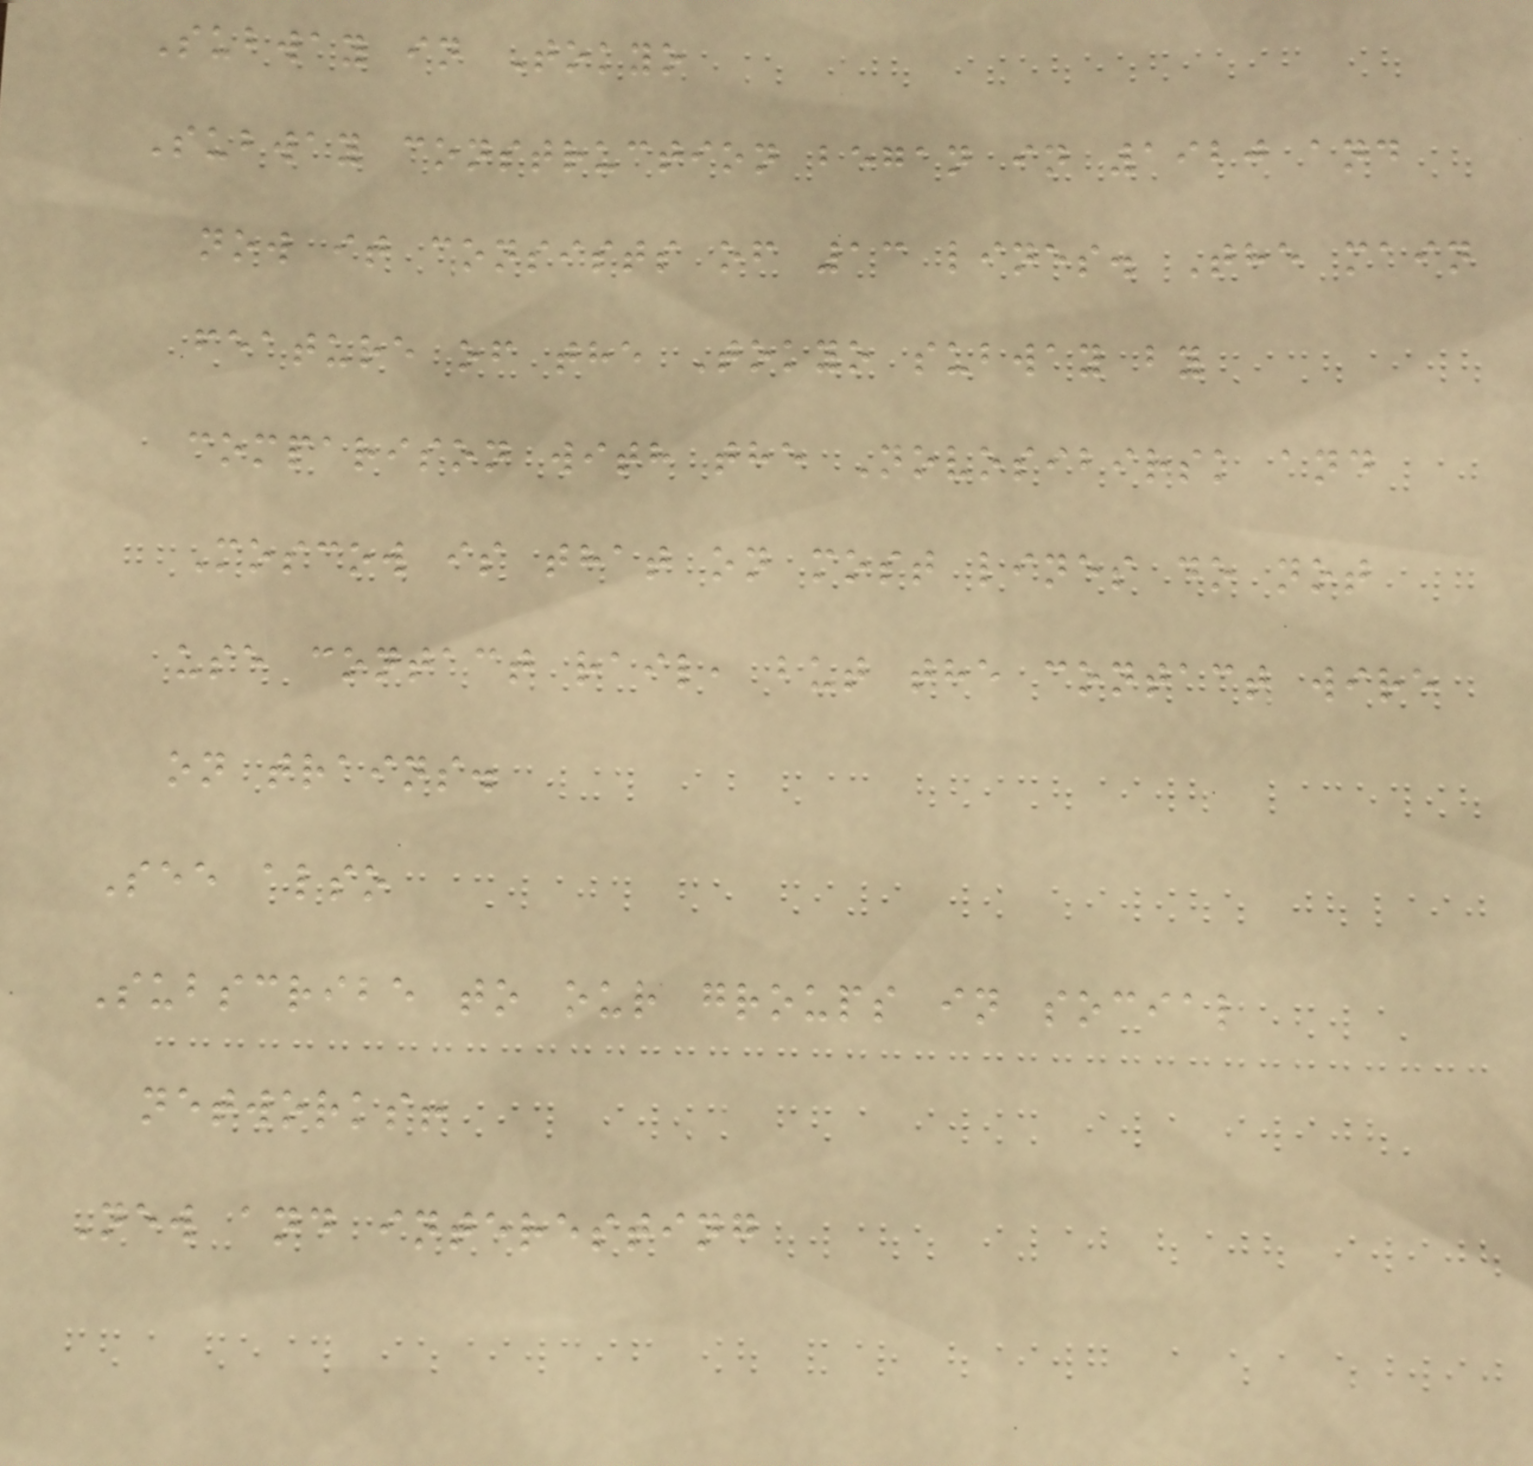Subway in Tokyo
Subway construction began in 1920 and
now it consists of 13 lines. The main
feature of the Tokyo subway by
comparison with the Novosibirsk and
Moscow is that on most lines do not
use contact rail, but the contact wire
on trains.
See also
Subscribe to our groups in social
networks!
New and interesting
